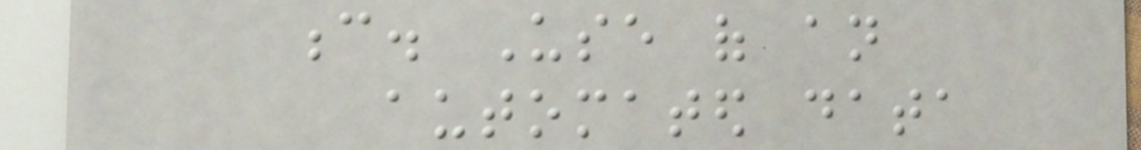c. Use of an
automated data
